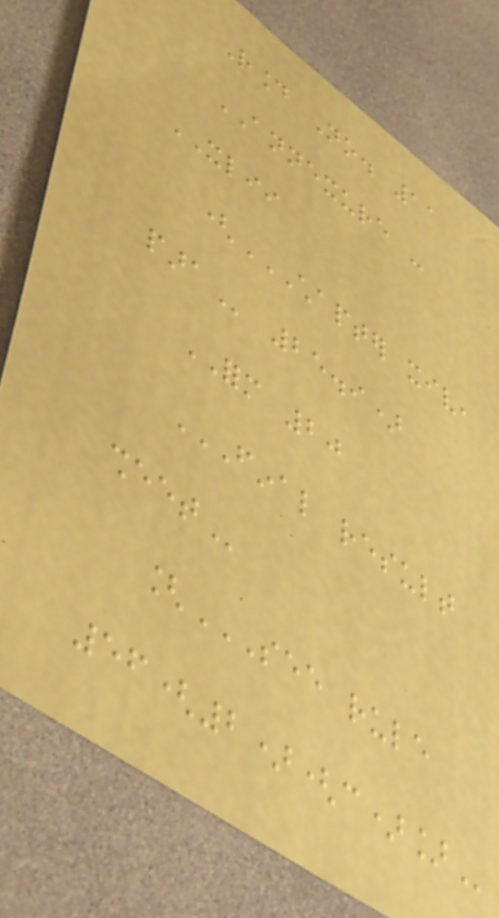Round No. 11
ANNEXURE -
XLII
(CHAPTER XIV,
PARA 25.9)
FORM 20
FINAL RESULT
SHEET
[SEE RULE
56(2)(C)]
